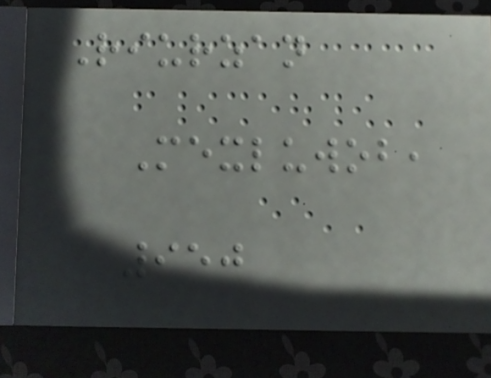Riurzan
Mexluwob,
950
